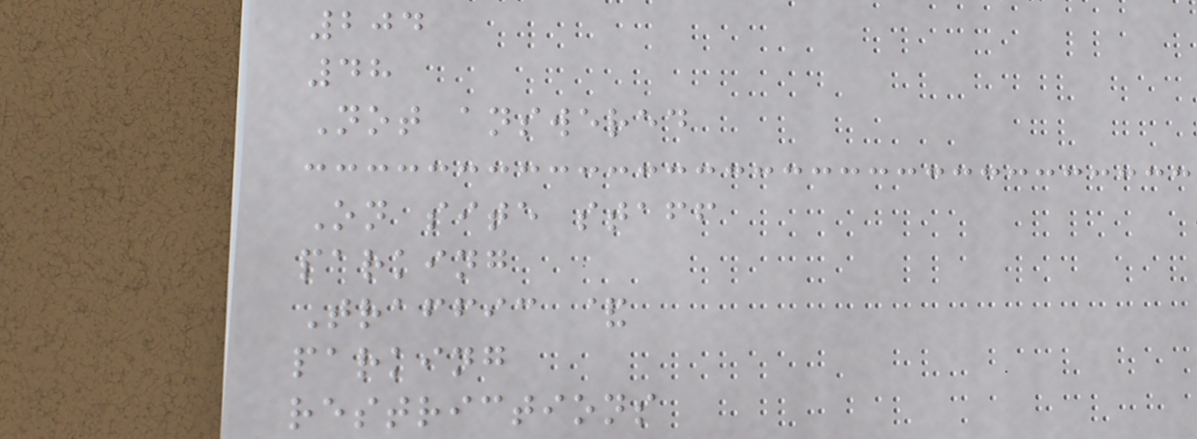204
48
Not answered
On site staff
parking
Traffic &
parking
restrictions
